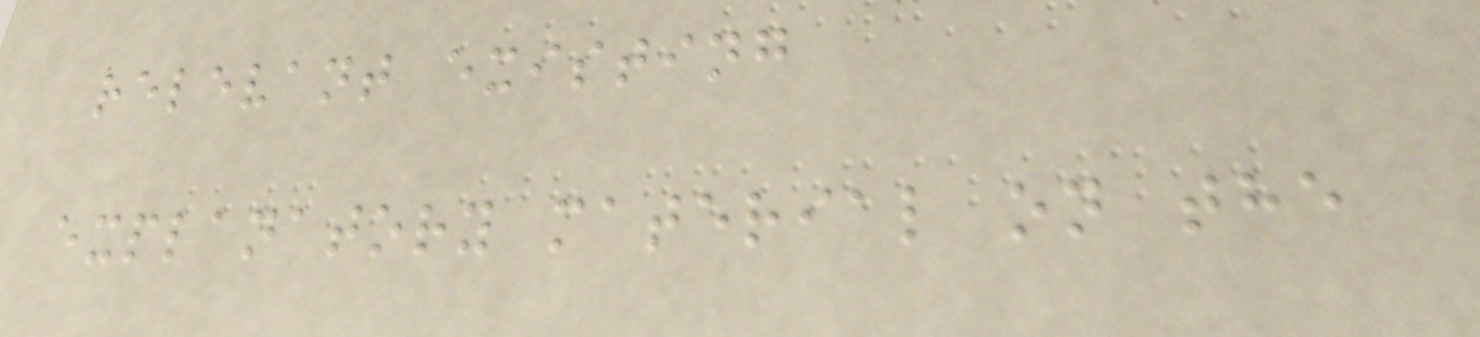relevant existing
explanatory material on the
